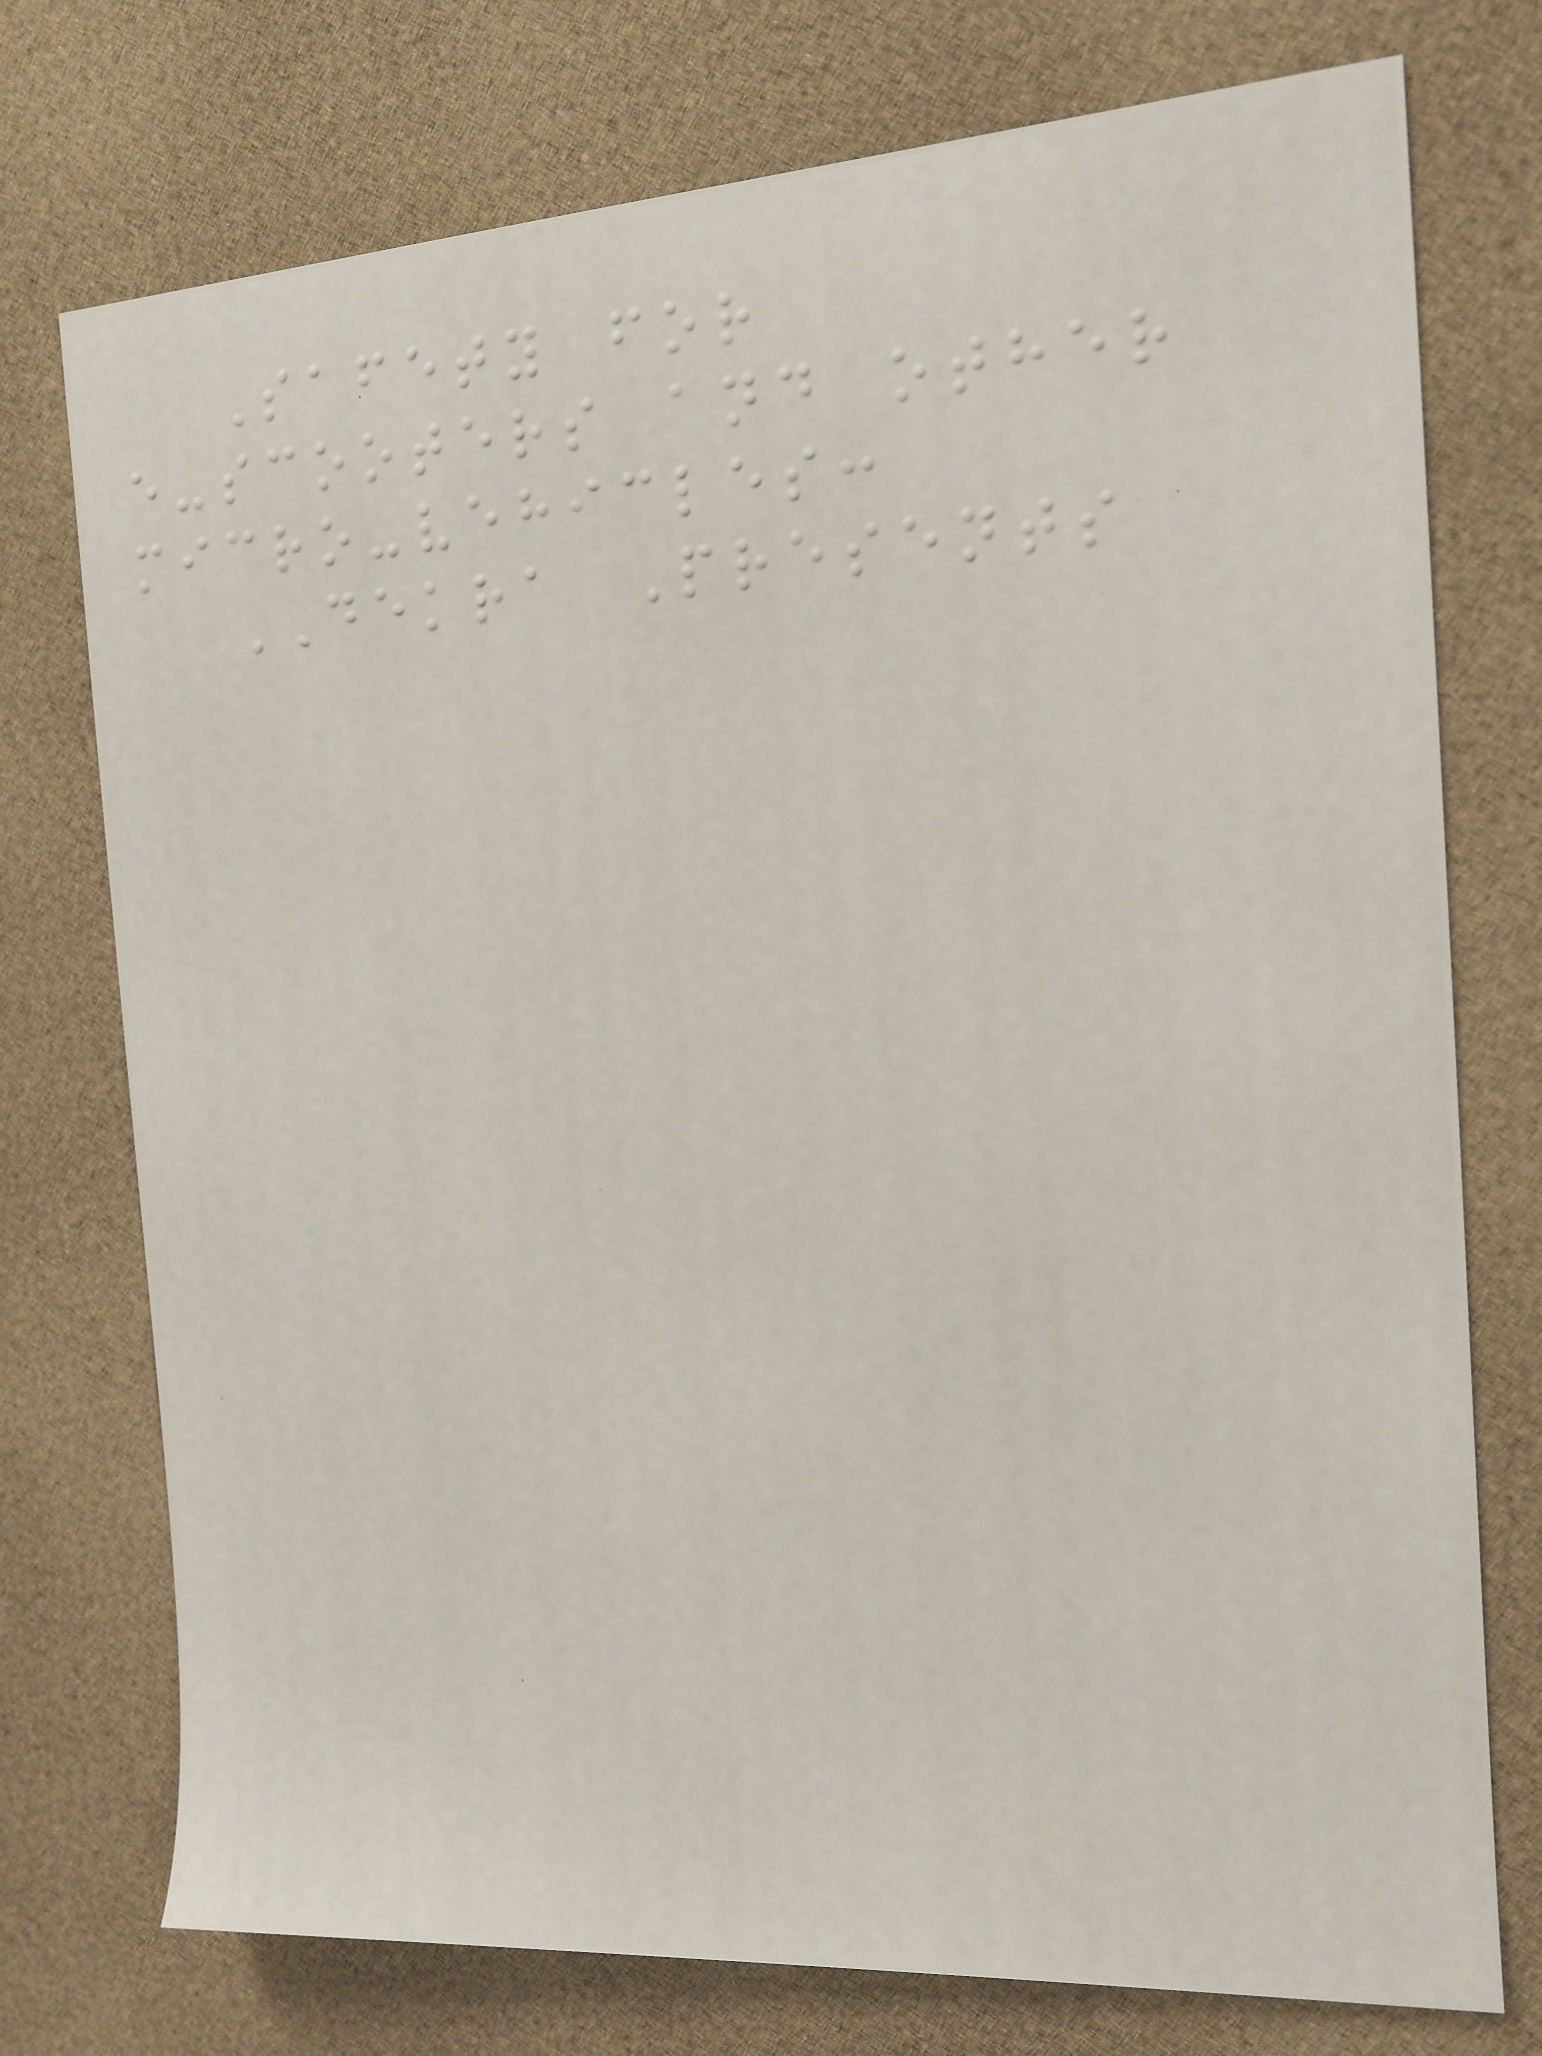Safety for
e-scooters and other
micro-vehicles:
DEKRA Presents
